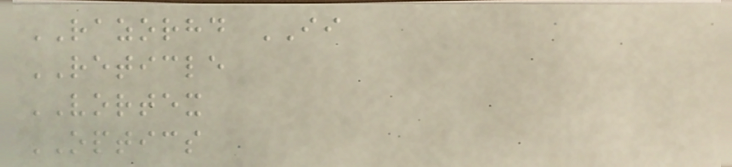RAZORHD II
RETICLE
VORTEX
OPTICS
